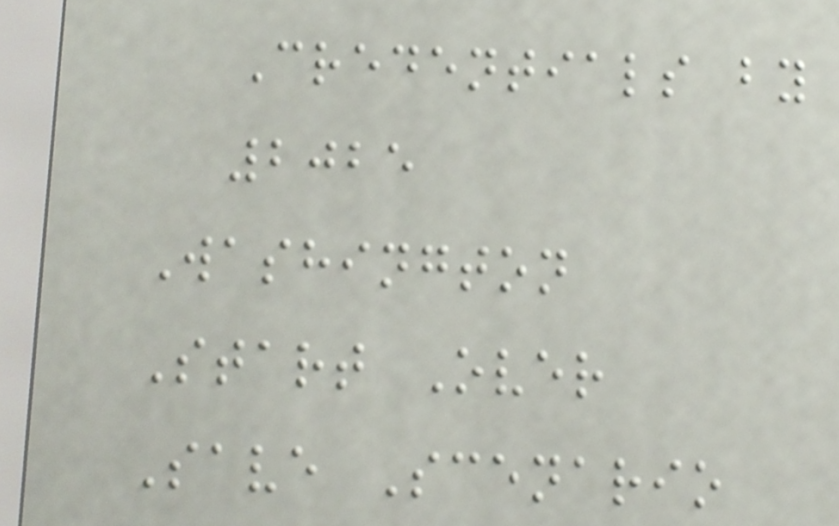Credentials by
2025
Washington
Start Over
Save Scenario
